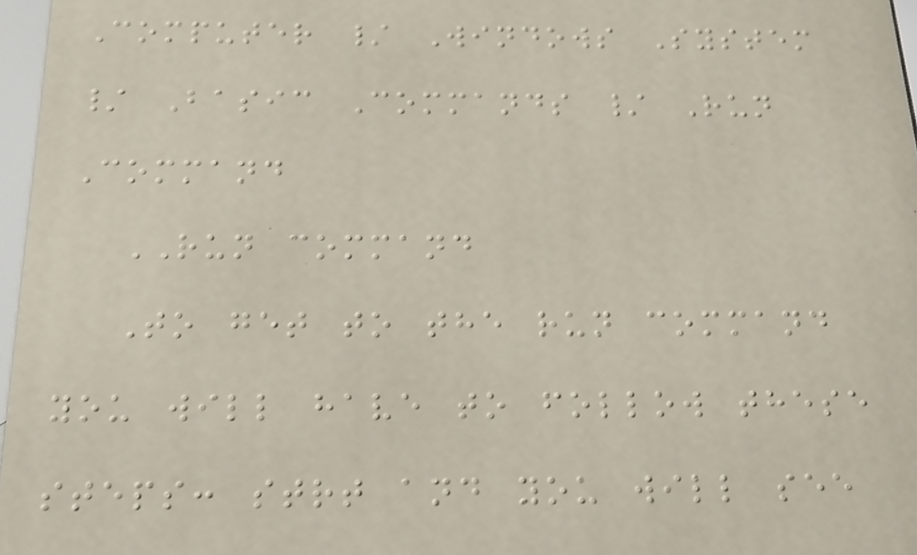Computer / Windows System
/ Basic Commands / Run
Command
RUN command
To get to the run command
you will have to follow these
steps: strt and you will see
